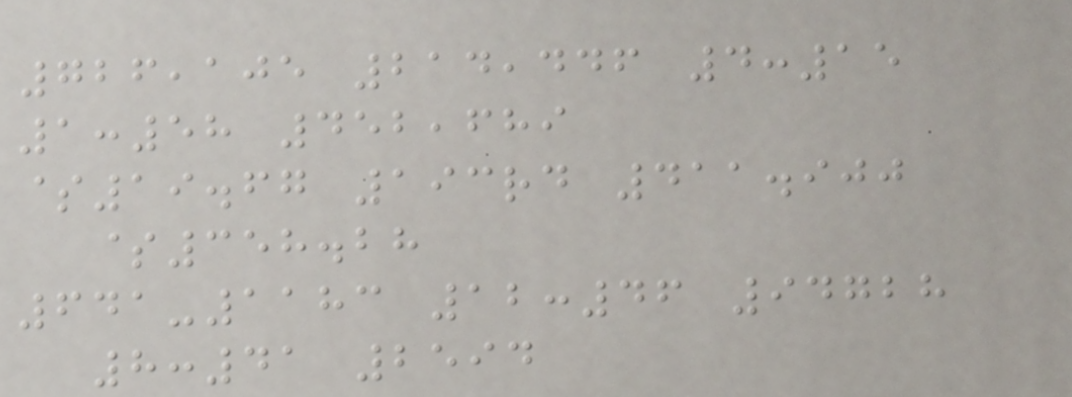726,105 214,446 4:15
1:58 452,689
$19.67 193rd 411.900
$358.28
641-1183 12:46 94728
8:41 2594
